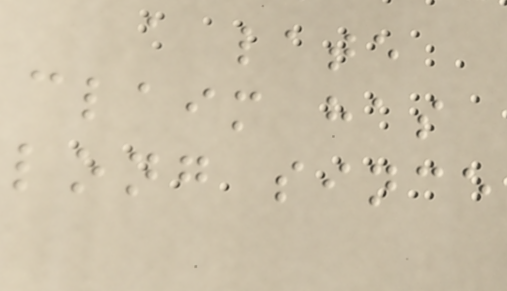a late
claim has
long since
